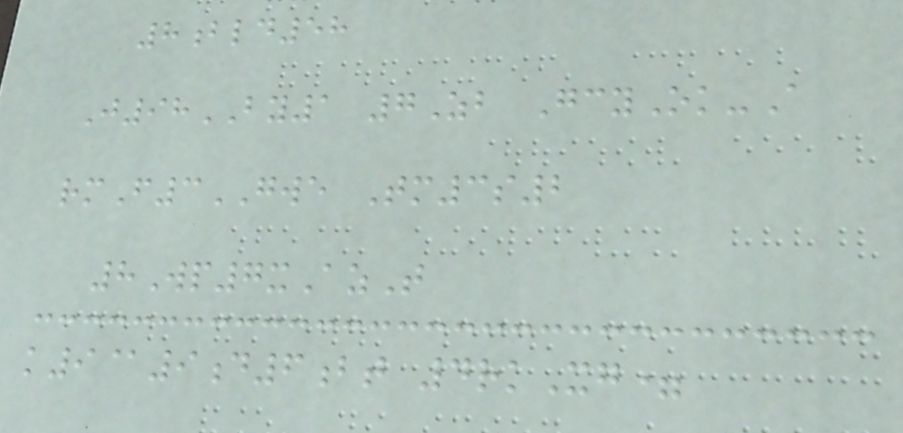8bld58
J98BY1 7Zb GcyOk-A
rmF3GWE Tm3s2
8Wp7xAzT
k9@9d6bt 4rkXg=
